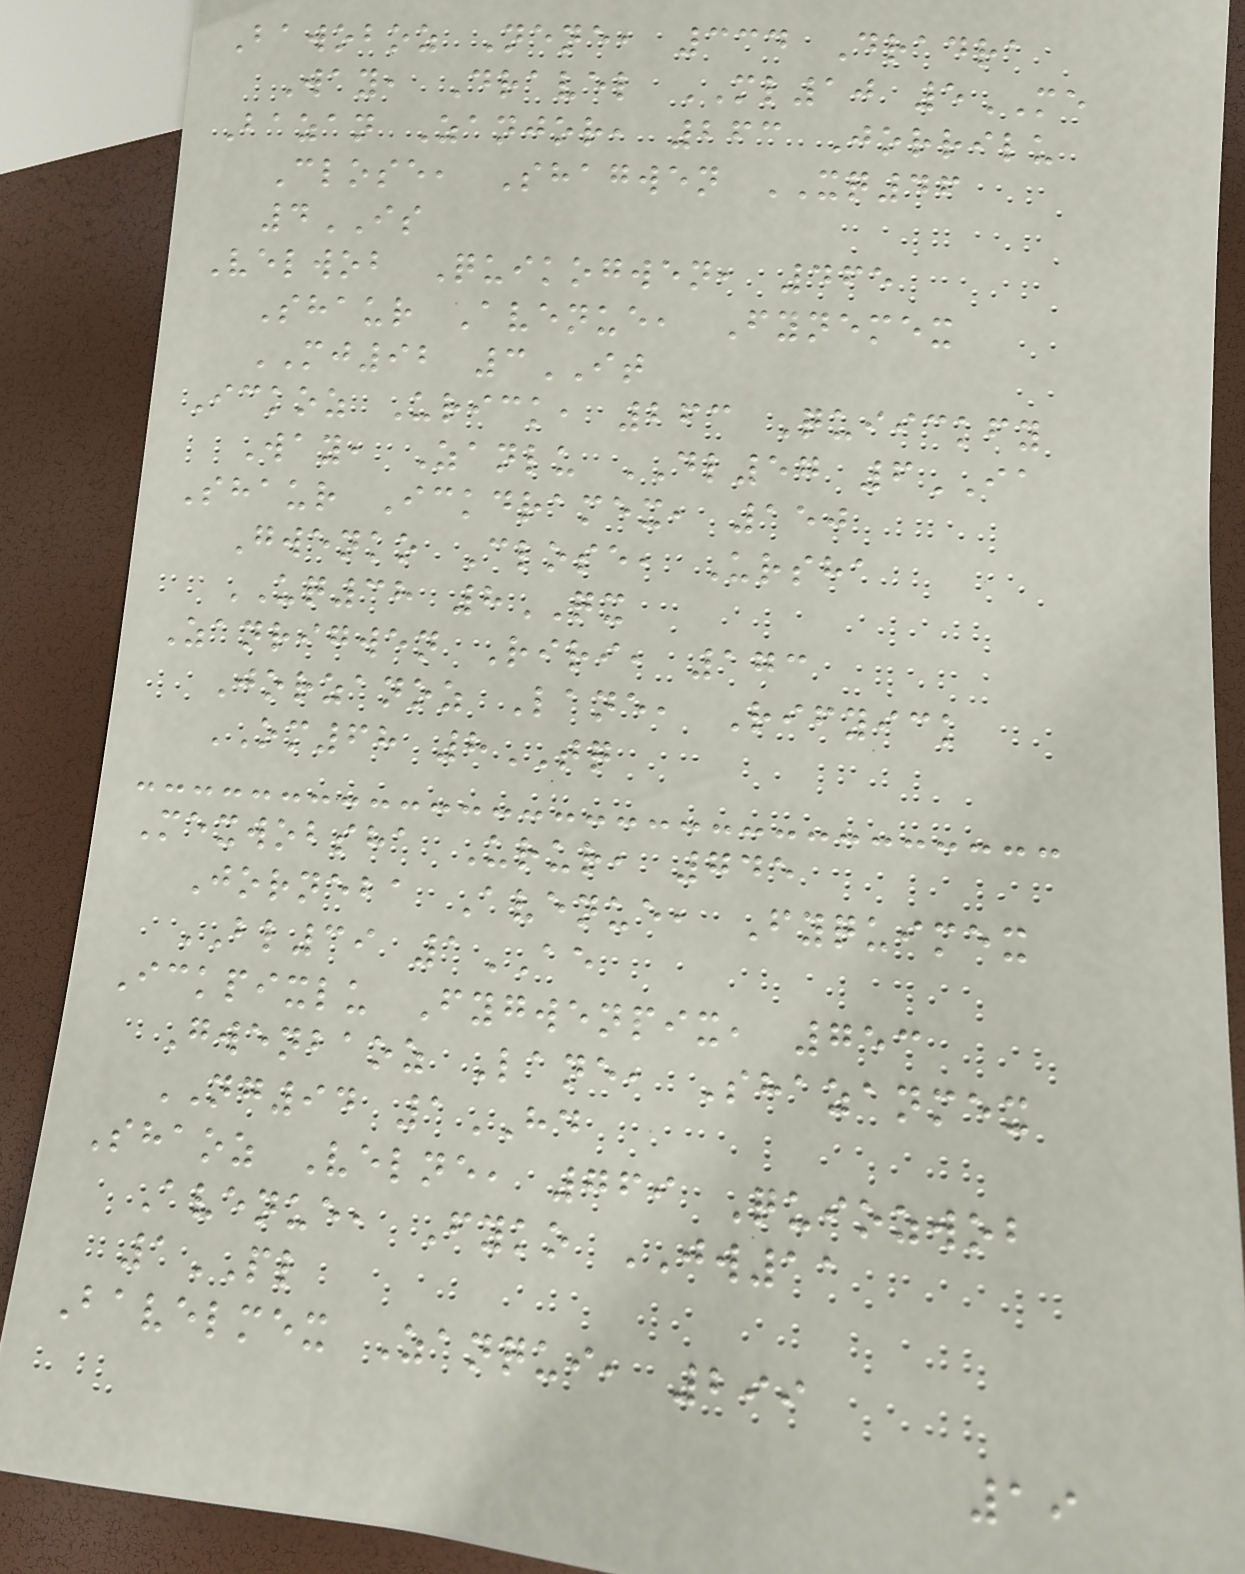Bawoboz Nene, 334 Dradra
Way, Dravel ML10 5ME
Bazan Zanjor, 263 Jorrilu
Close, Shagwen XQ46
4IS
Velwob Quikogwen, 465
Shaur Avenue, Fynemex
MJ92 3IT
Ickoz Urick, 263 Quiickfy
Way, Zanlu DL57 6IA
Shaur Ickdramex, 150
Gwenko Close, Ursha
UQ38 8QX
Zanrigwen Riri, 173
Jorzanoz Lane, Rifyick
OM68 8TQ
Mexwobsha Urur, 745
Jorneba Avenue, Fyquimex
BL39 1AE
Ickpixlu Fygwenpix, 753
Gwenbaoz Lane, Shazanmex
NG94 1HD
Shaoz Velne, 769 Quiozwob
Avenue, Fyko JW11
1PL
Bavelmex Zanqui, 299
19
